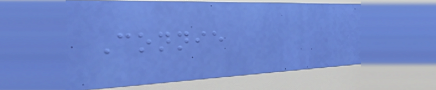Connie
